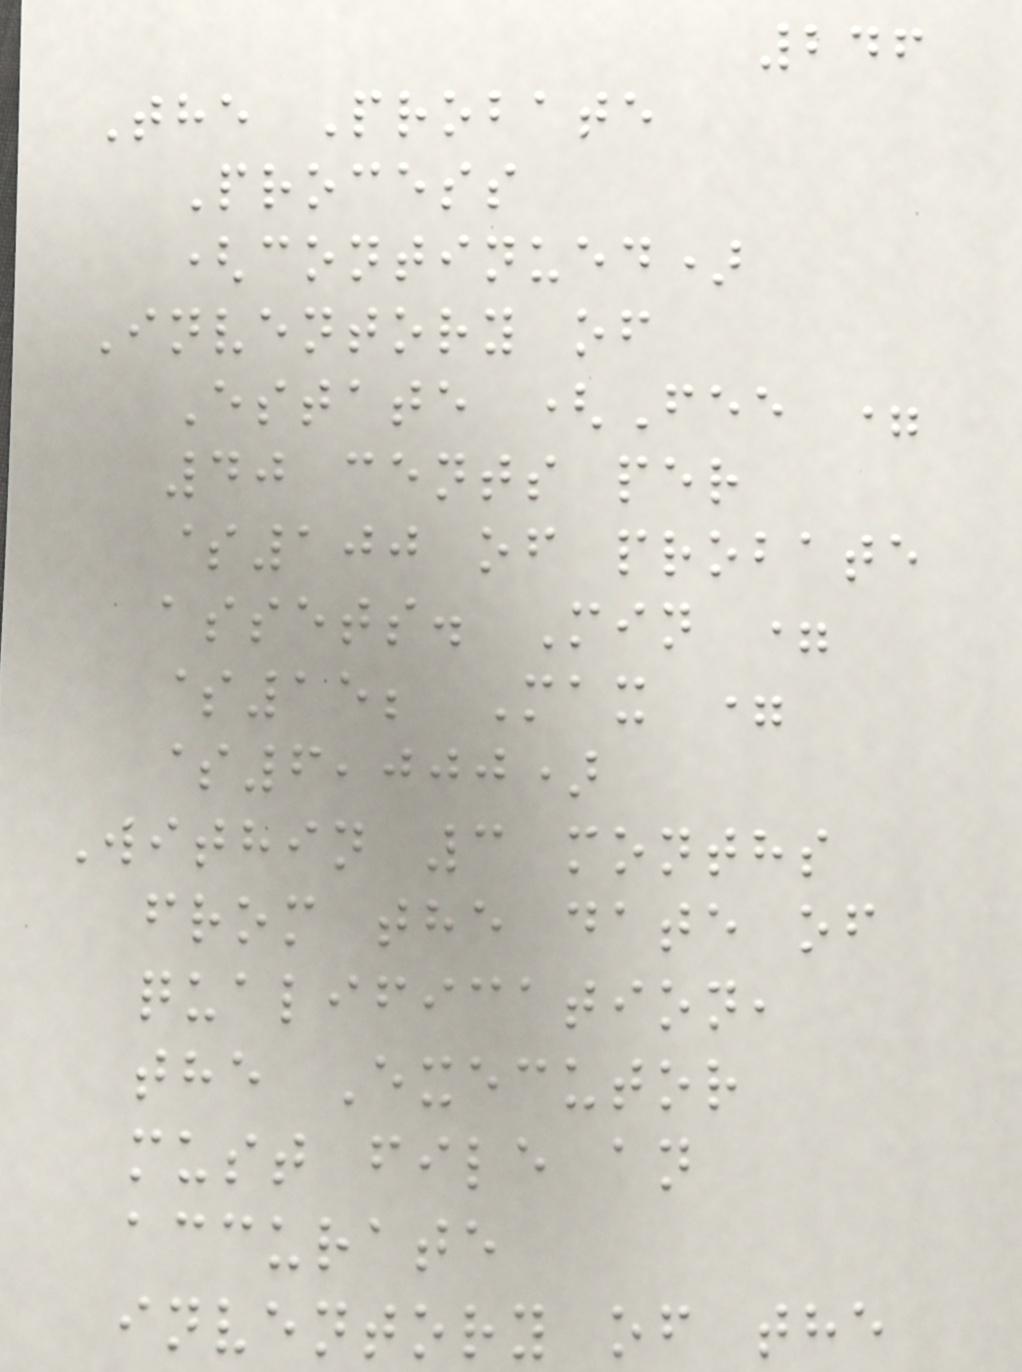246
The Probate
Process
(continued)
Inventory of
Estate (Fee =
40 cents per
$100 of probate
assets. Min =
$15; Max =
$6,000)
Within 3 months
from the date of
qualification,
the Executor
must file an
accurate
inventory of the
